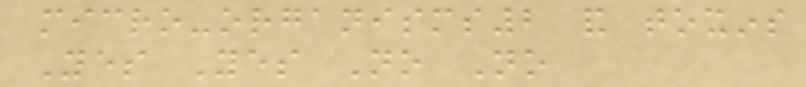micro-organisms2 and toxins
Yes Yes No No
